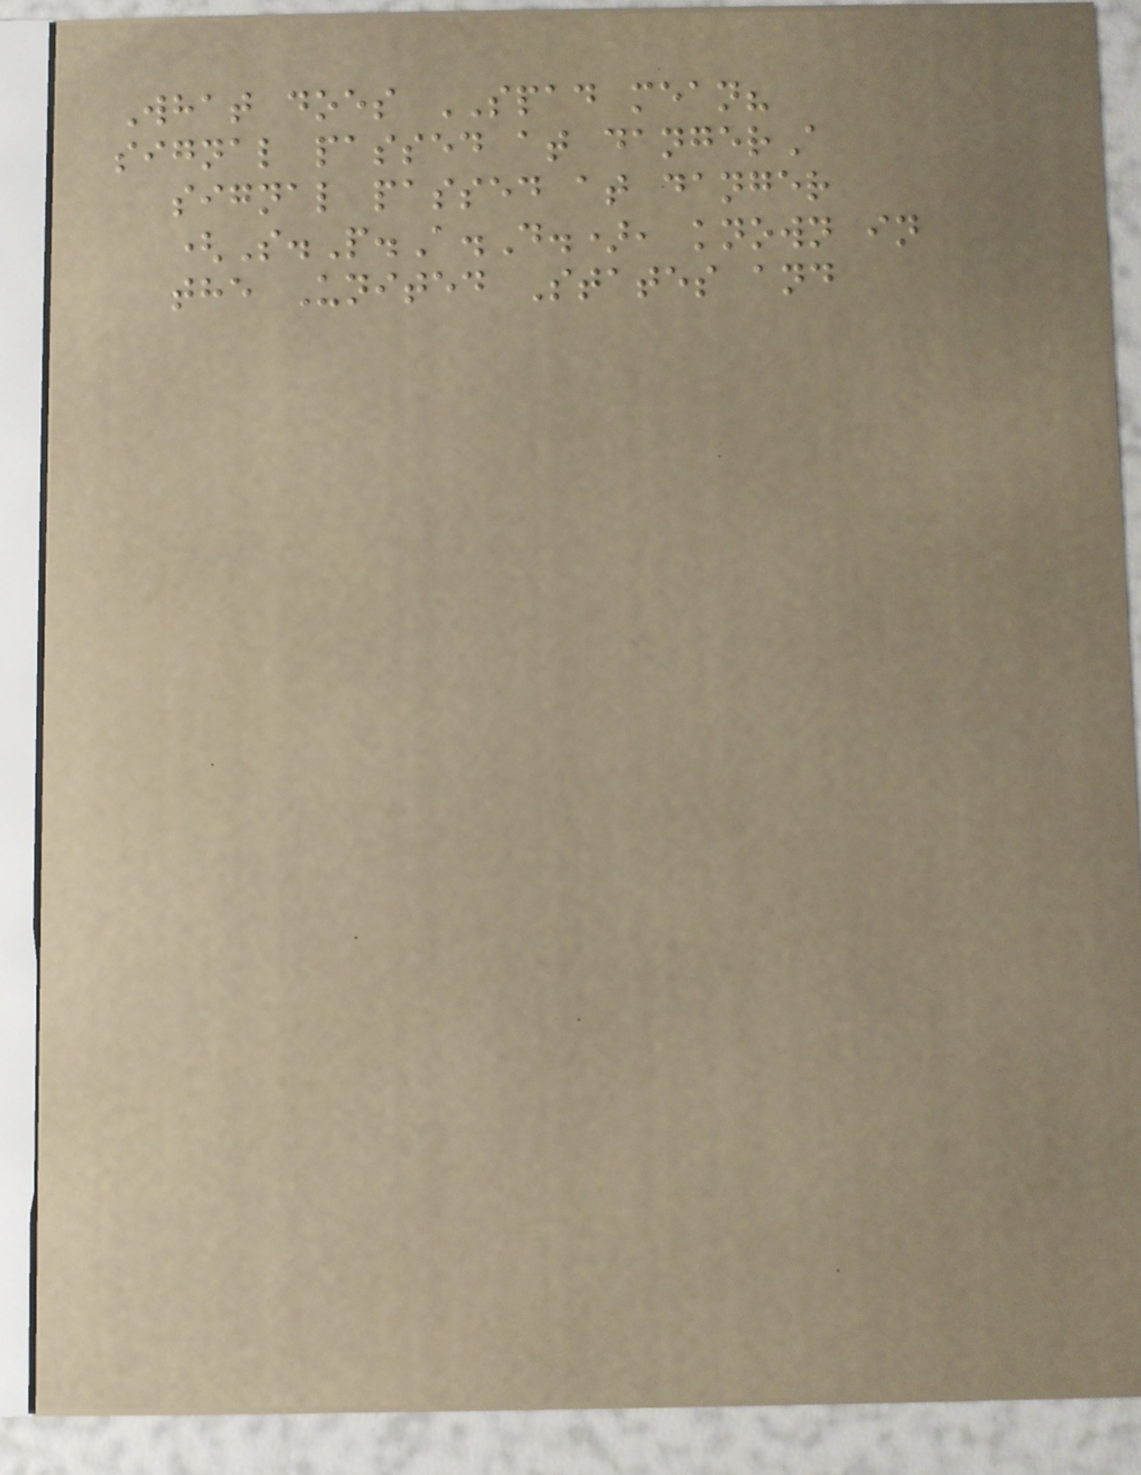What does SPAD mean?
signal passed at dangerA
signal passed at danger
(S.P.A.D.), known in
the United States and
